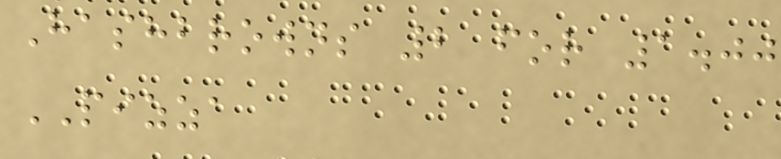Hashbrowns 2 for 1.00
PIZZA
